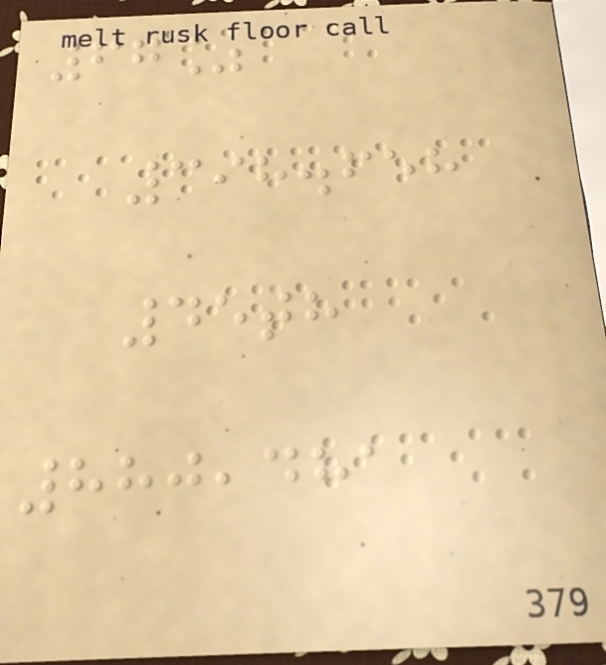67%
398.658
45th
880,481
